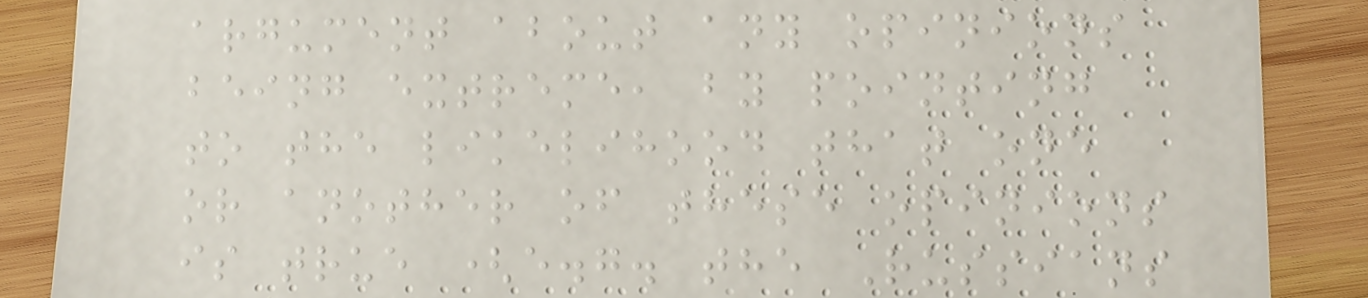argument about any opinions
being extreme, by pointing
to the likelihood that one
or another of these opinions
is true (e.g. the Russians
